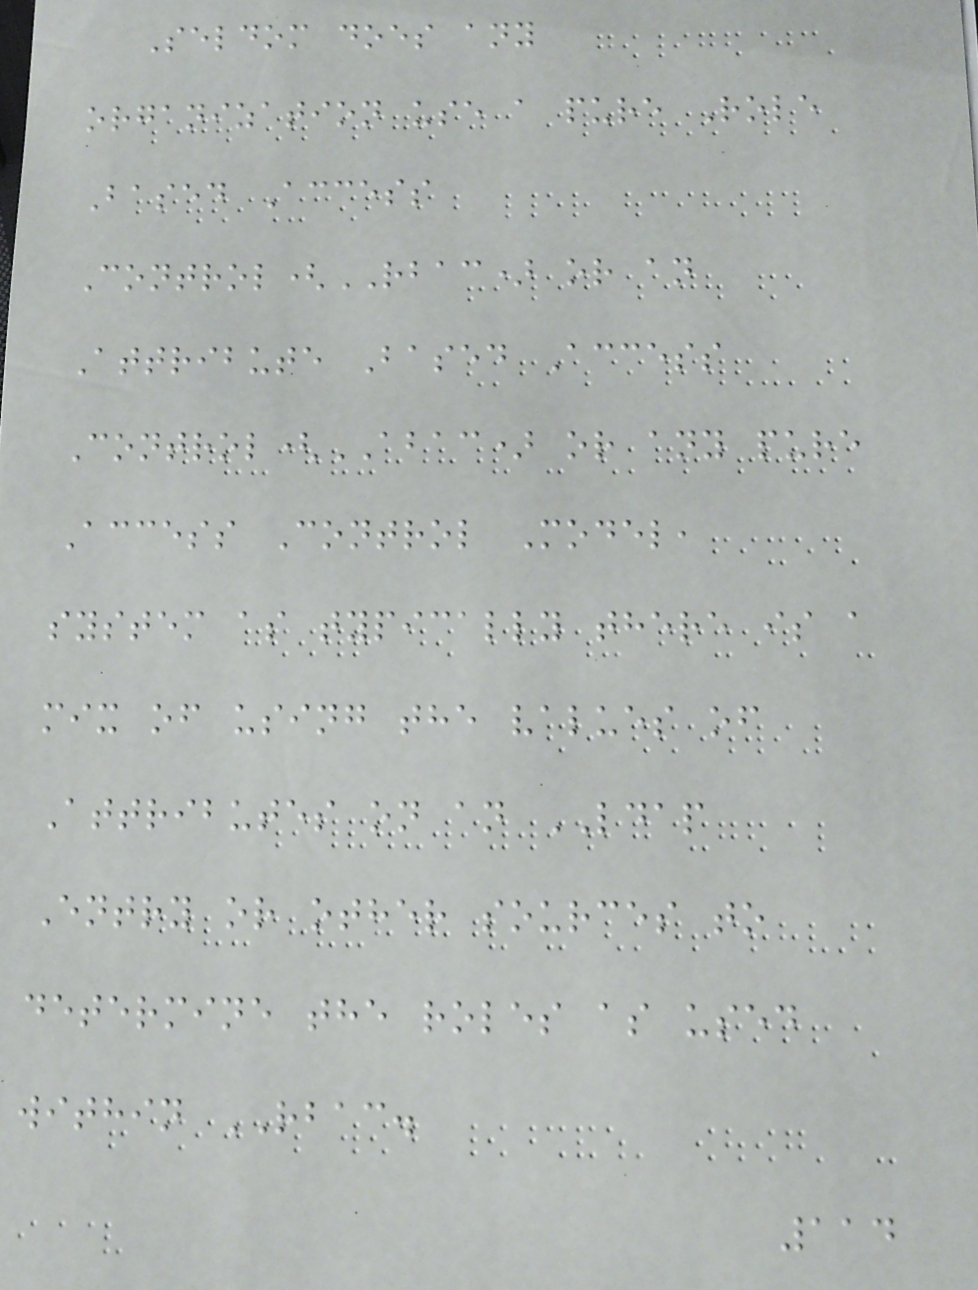Seldom does any
organization use a pure Role
Based Access
Control(RBAC) or an
Attribute Based Access
Control(ABAC) or any pure
Access Control Model,
system as typically there is a
mix of using the values of
Attributes on an LDAP
Entry or other sources to
determine the roles as used
within RBAC.
114
